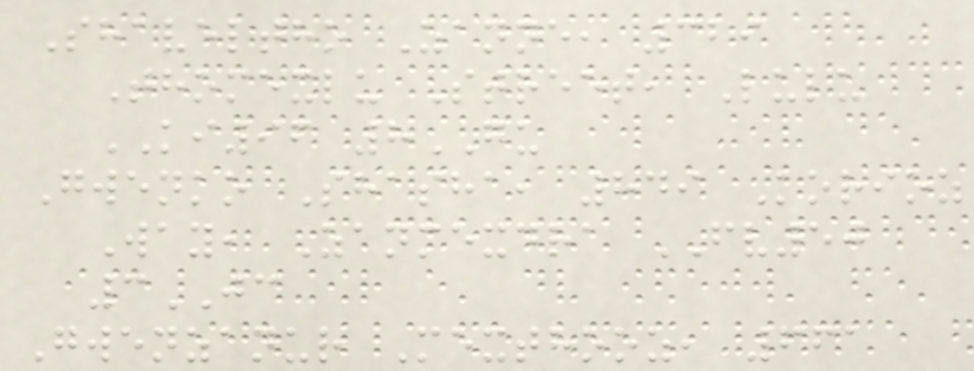Shaveltho Zanne, 329
Thomexlu Street, Lulu
KI96 8GU
Gwenko Shasha, 849 Korioz
Way, Zanmexdra FV50
3JC
Gwenzanur Mexthooz, 661
